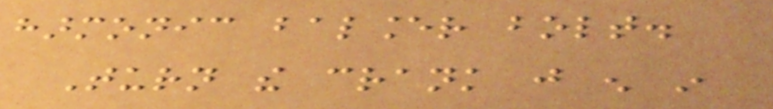harmonic balancer bolt.
Turn the crank just enough in
